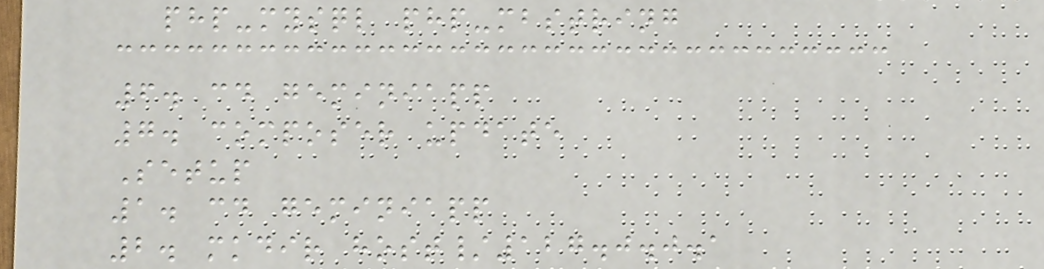php-mysql php-mbstring
6. cd geminiapp
7. composer update
Setup
1. cd geminiapp
2. mkdir host/127.0.0.1
